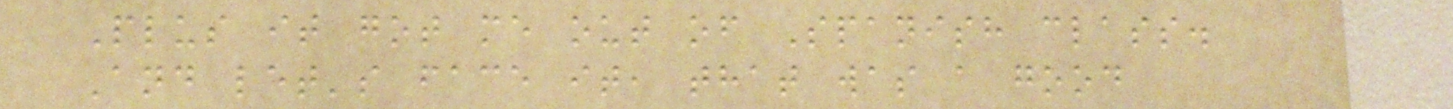Plus it got me out of Spanish class.
And let's face it, that was a good
